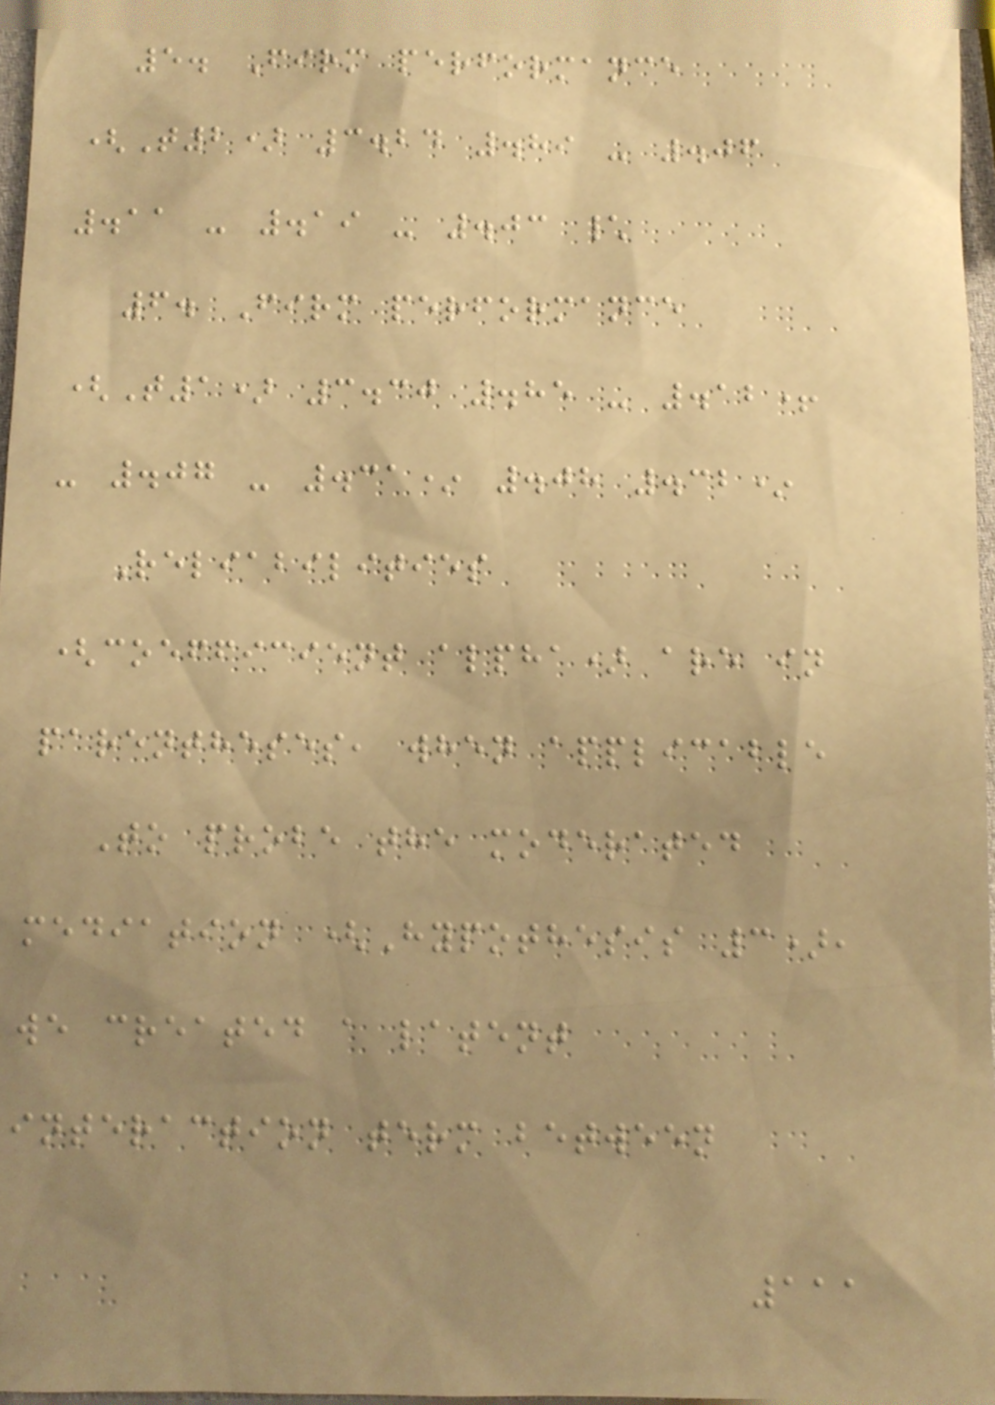5. Firm performance
(T2) 3.24 .89 - .06
.11 - .19 - .03 \
6. Firm performance
(T1) 3.30 .85 - .12+
- .07 - .31* .08 .32*
Reliabilities
(coefficient alpha) are in
parentheses, when applicable
To probe the moderated
mediation (Hypothesis 3),
we created a latent
interaction term between
111
